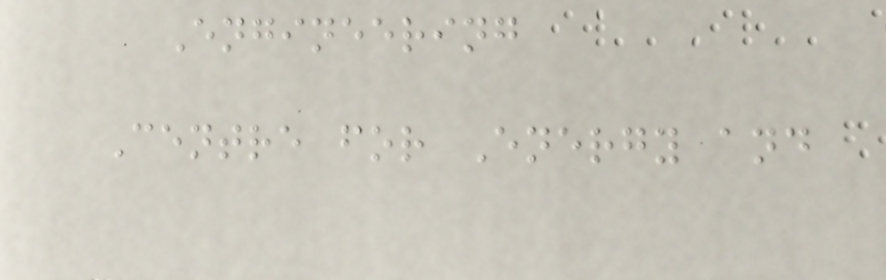Engineering
Centre for Energy and
